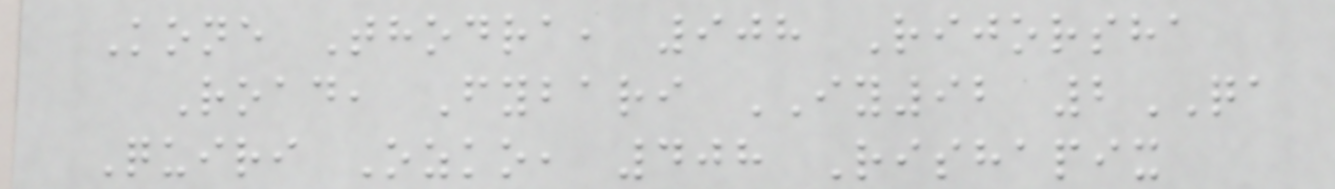Kone Thodra, 908 Rijorsha
Road, Fybari IY92 2QA
Quiri Ozko, 408 Rishapix
